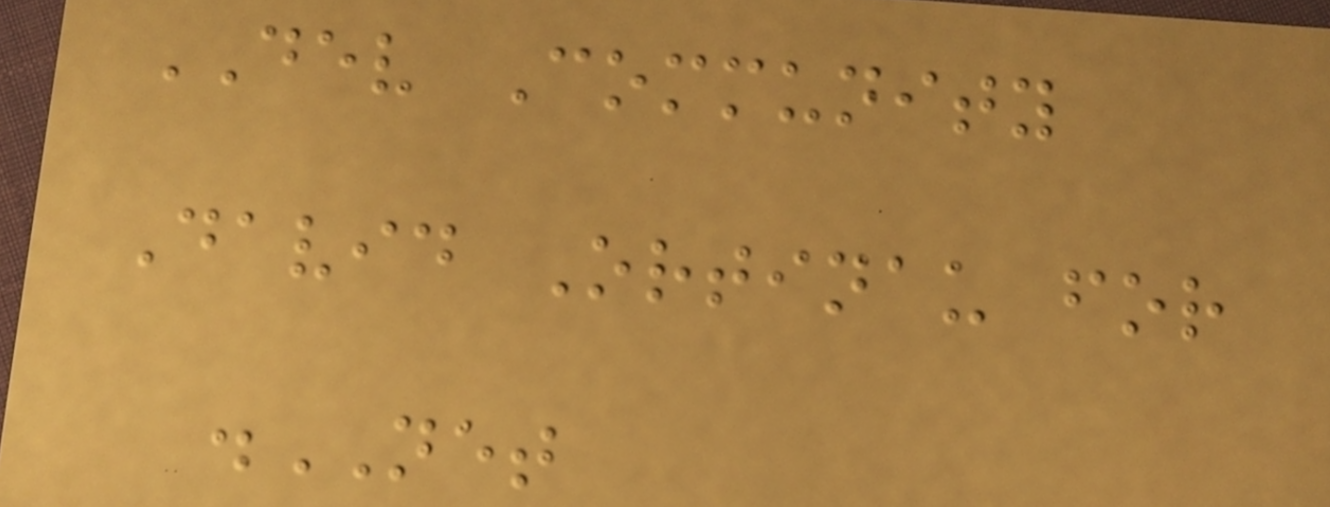DEV Community
David Ortinau for
.NET
